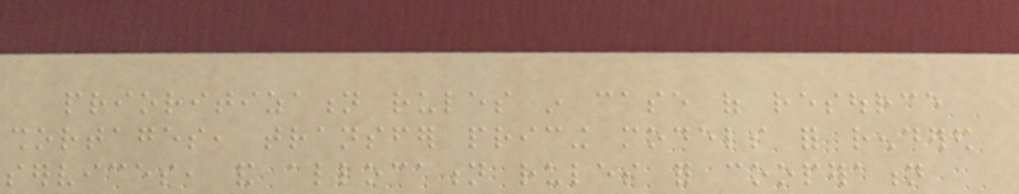prioritization rules in case of resource
shortages, transfer pricing models for rendered
services, and allocation rules for cooperation
